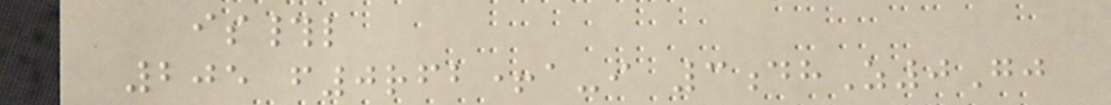is#l
205 f0rfb+a-i 3dhZ0Gj
